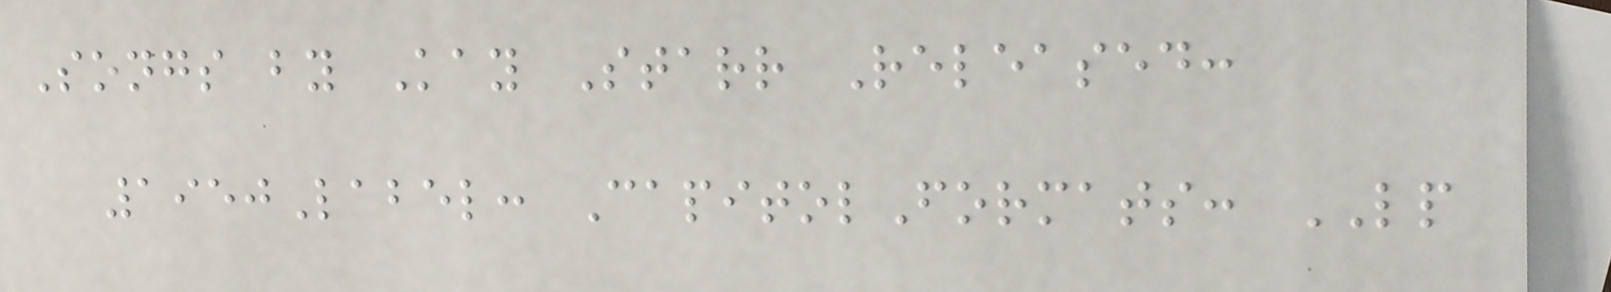Songs by Kay Starr Released:
1950Label: CapitolFormats: LP
